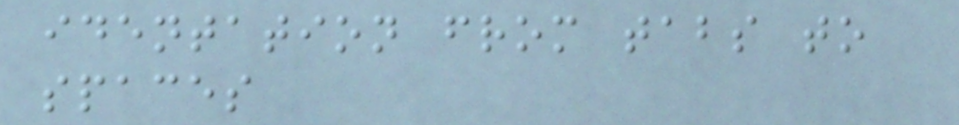identation from tabs to
spaces
